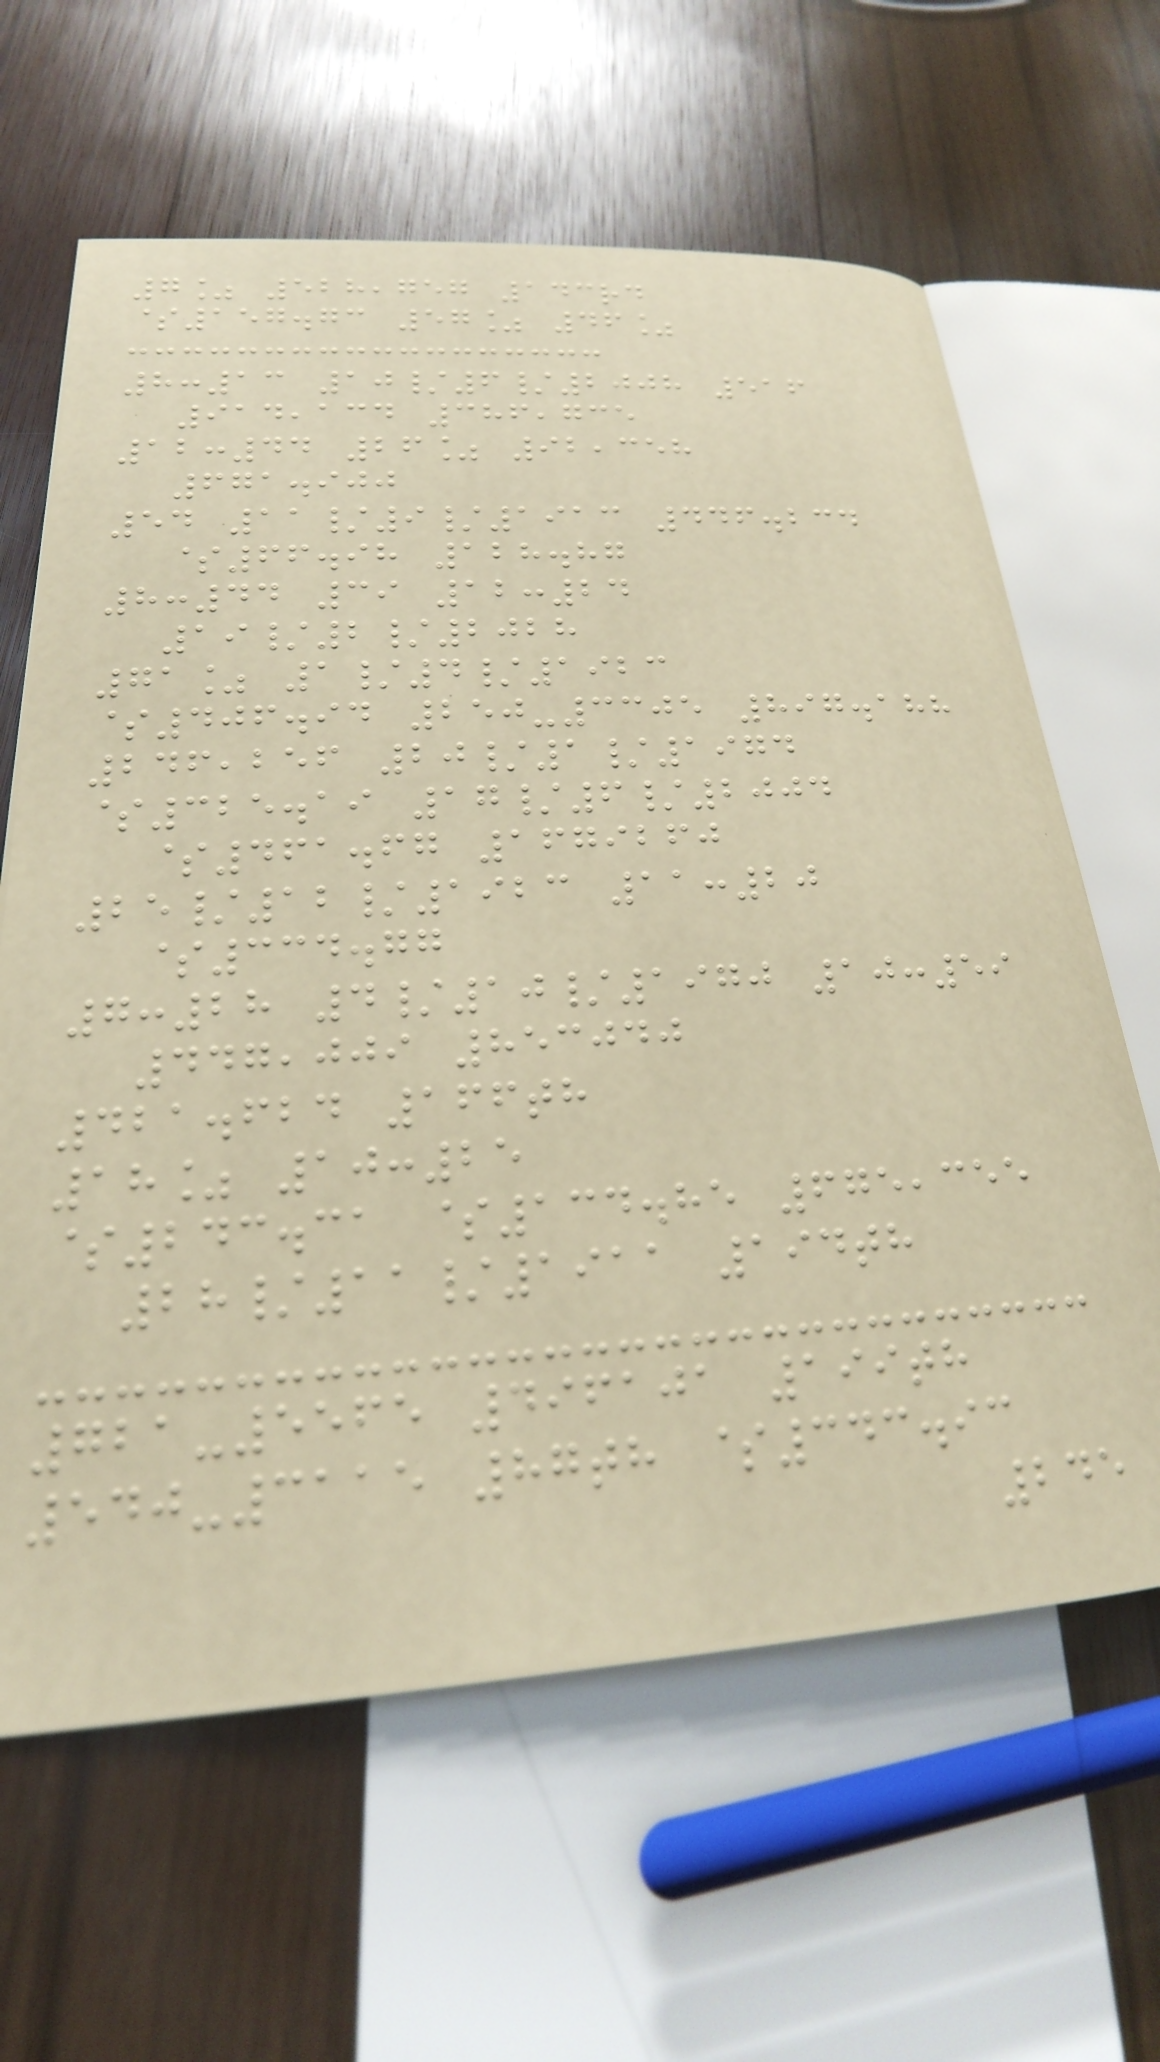7% 528,757 143rd
$157.73 57% 46%
8:13 10/6/2008 516
914,134 386,735
12:44 26% 92,358
671.900
54 11/9/1913 446.234
$66.98 128.87
8:44 39 12:24
19/2/2028
71% 1/4/1923
$406.94 250-3305 897.188
246,256 20/1/1974
$325.19 17/6/2004
$461.67 1679260
25/12/1923 11:20
$334.77
7:28 4/10/1970 10:59
447,009 853040
421.624 166th
18% 10:25
$243.31 $134.85 675,355
28/11/1911 194th
721-5565 496101 199th
540-3115 87th $343.93
245
